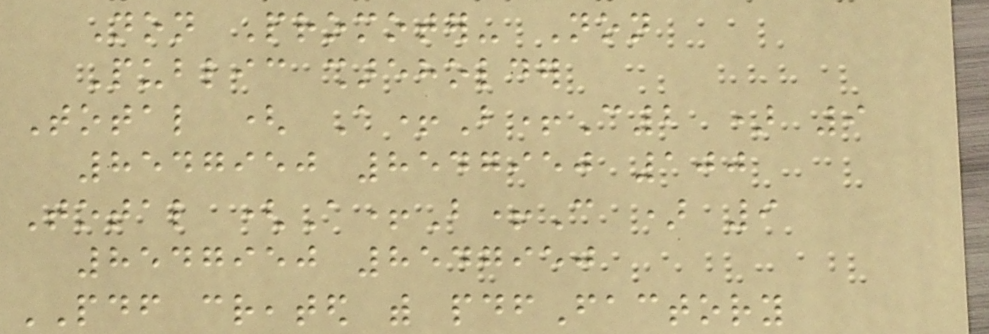Non Promoter- Non
Public shareholder
Total ( A+B+C2 ) 9
8547950 8547950 100
Total (A+B+C ) 9
8547950 8547950
PDF created with pdfFactory
